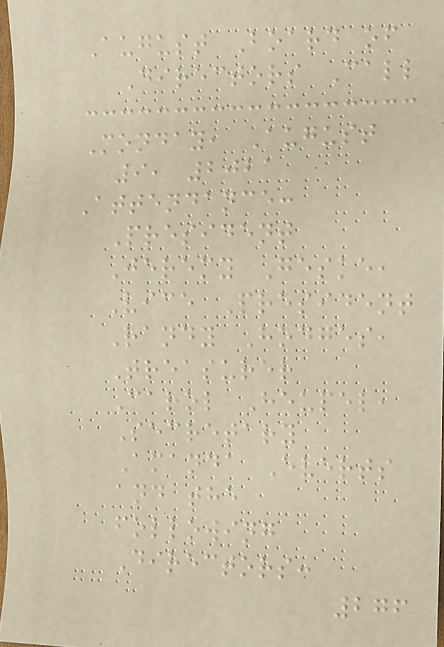August Board of
Directors Call
Monday, August
9, 2021
Attendance:
President
Jeremy Geske,
Vice President
Randy Hodges,
Treasurer
Carol Heupel,
Secretary
Amanda Everts
and the
following
Directors:
276
